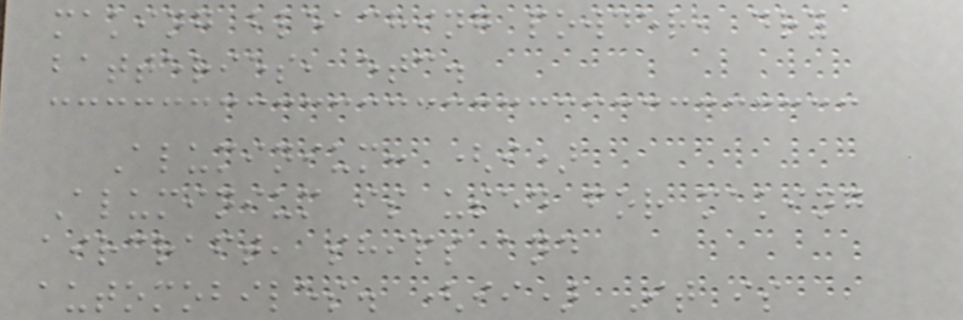making bleaching powder, dry
batteries, etc.
Aluminium: (i)
Aluminium is used for making
aircraft, ships and
automobiles. (ii) It is
